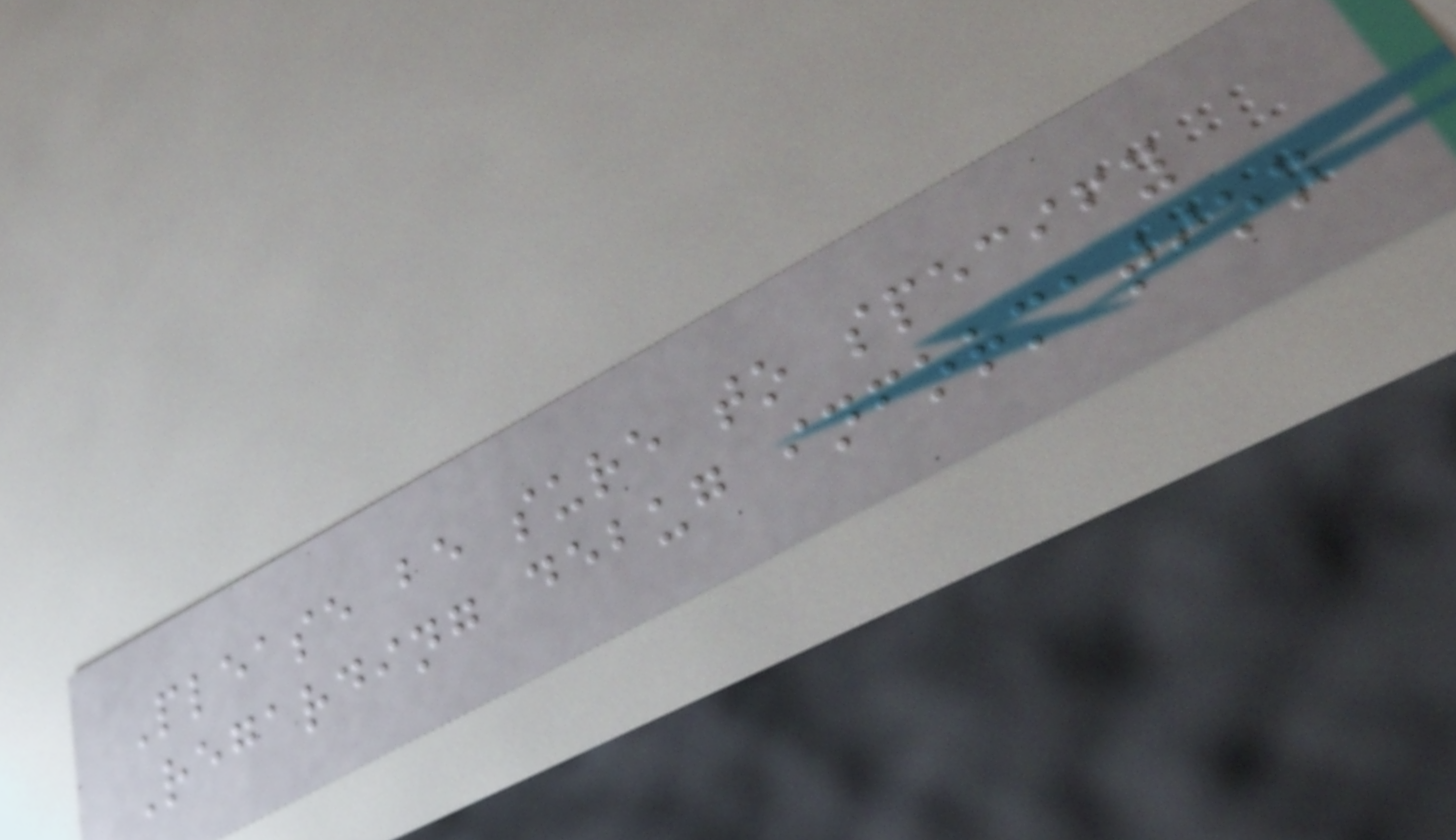Please be sure to specify
Regarding debug information
